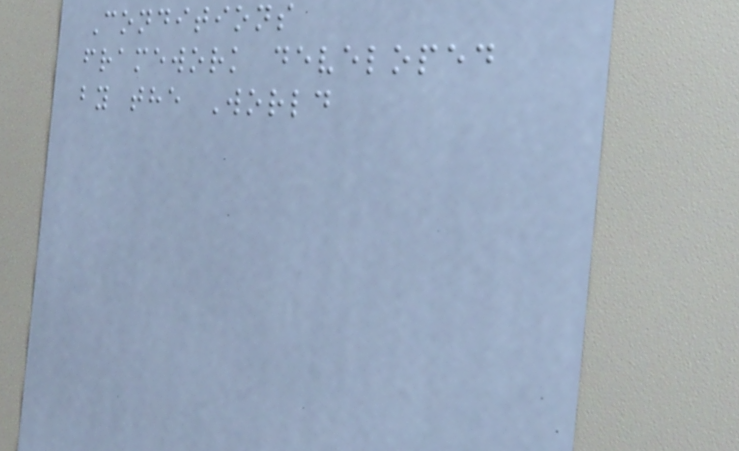Conditions
framework developed
by the World
